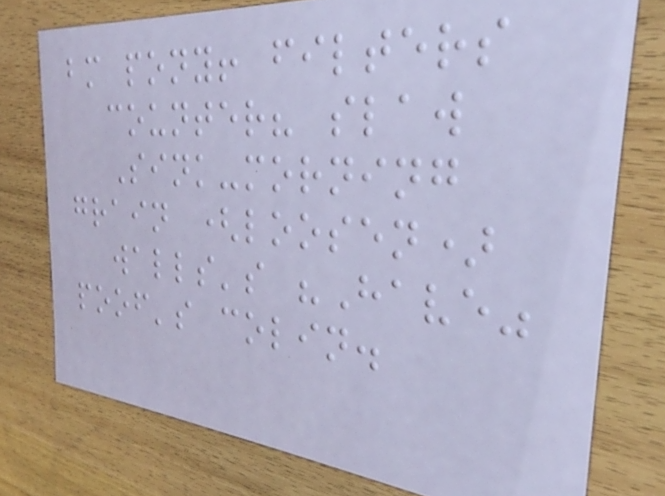bm pony! filters
counter? slaw
Sink-morning
grain (loosen)
walls's "Have"
poof's colin.
